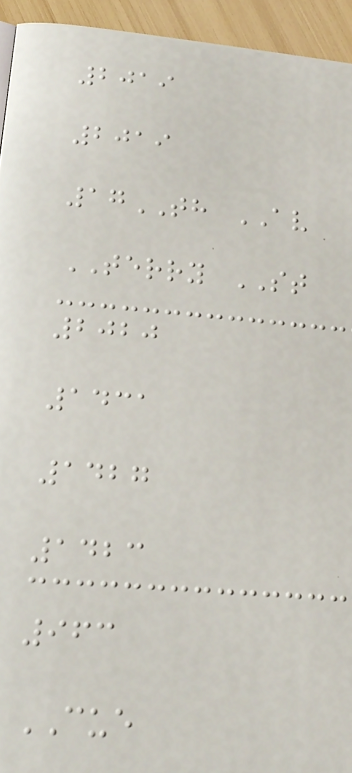2019
2019
17TH AV
TERRY ST
2020
1431
1427
1423
963
CUE
